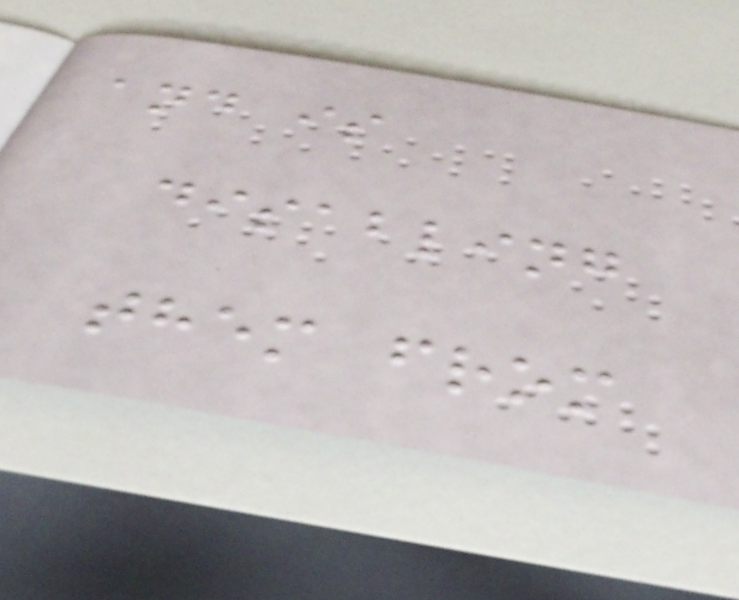and is
disabling
them from
